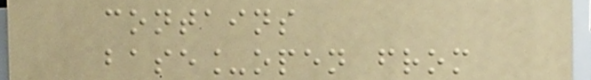contains
base_open from
